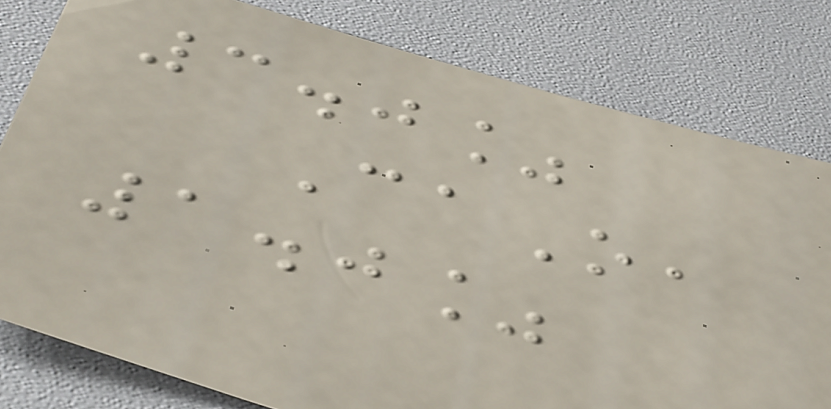3.0%
CaO,
1.0%
